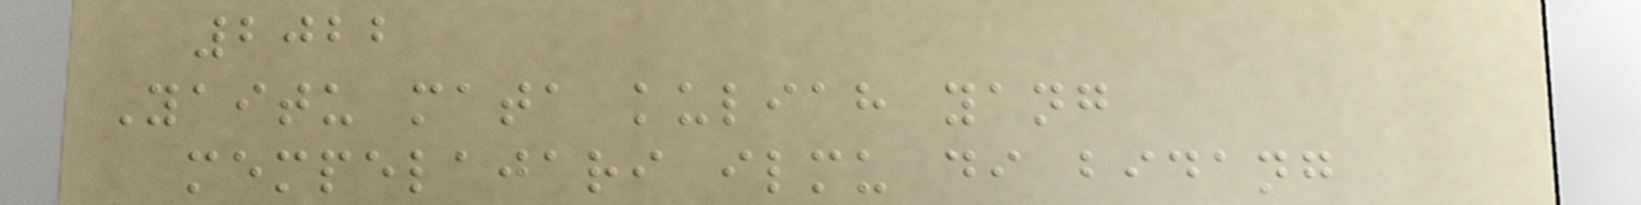2022
Yaitu mata kuliah yang
mempelajari ilmu di bidang
